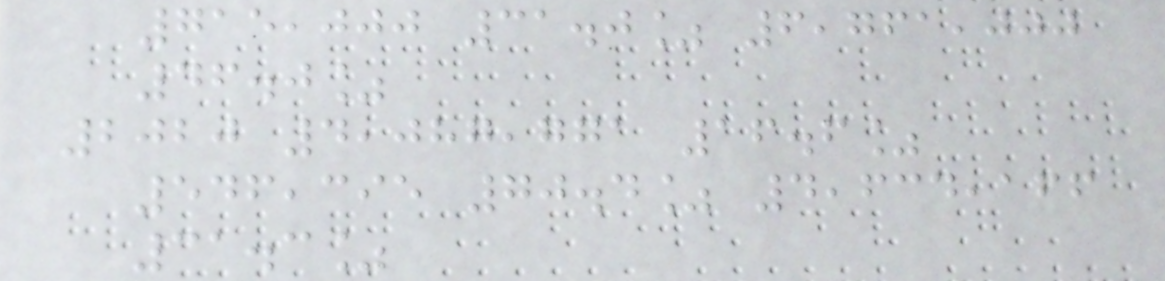715,000 31.0% 6,761,000
46.0%
2020 4,087,771 16.6%
546,395 70.4% 4,634,166
31.3%
